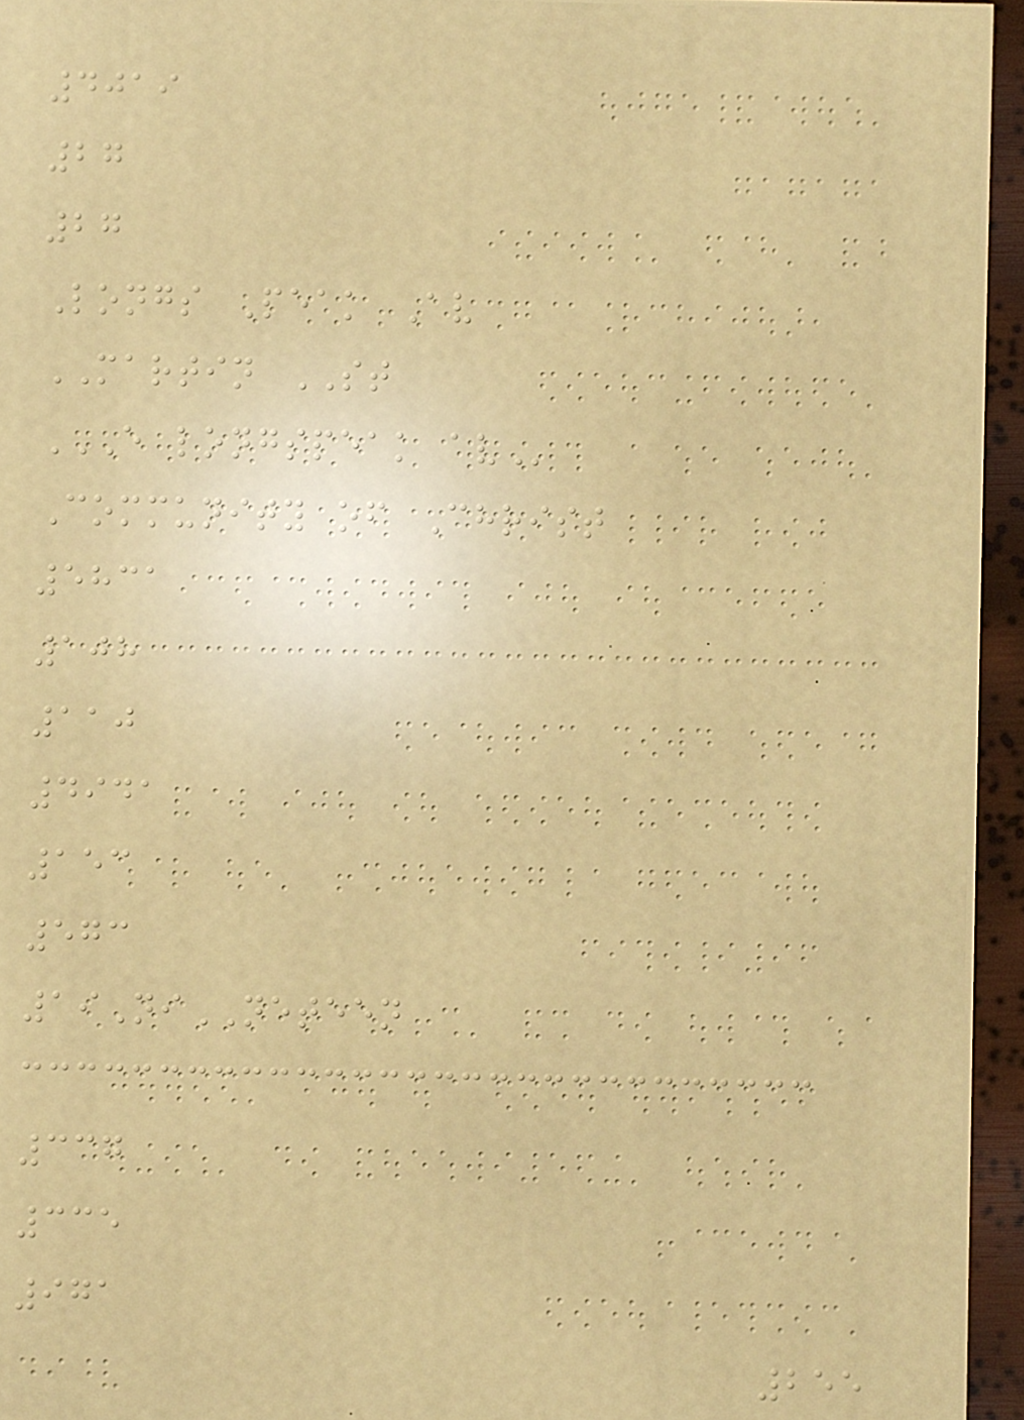4019
27
27
Longs Peak Av
MARTIN ST
E LONGSPEAK AV
Community of Christ
5831
108
110
4941
153
573
19NiNETEEN
337
335
971
255
